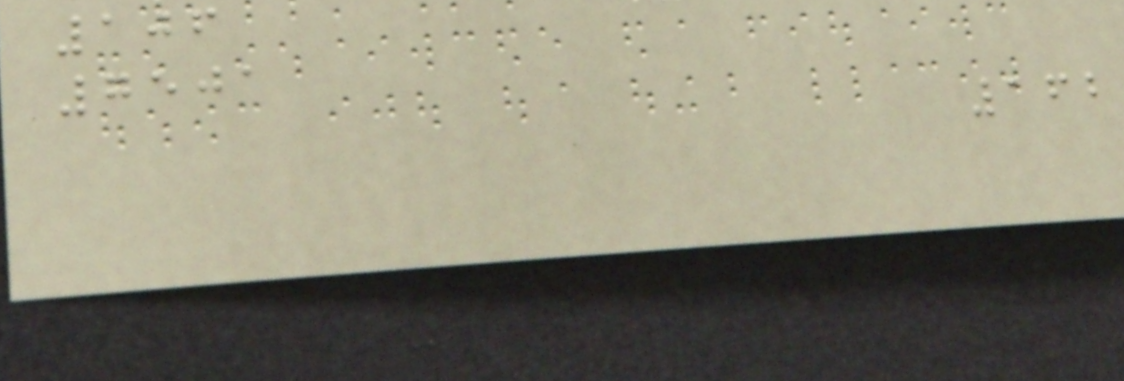106
7501
162
